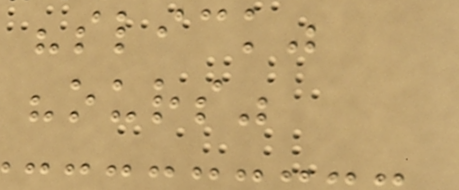"slick"
"ours"
